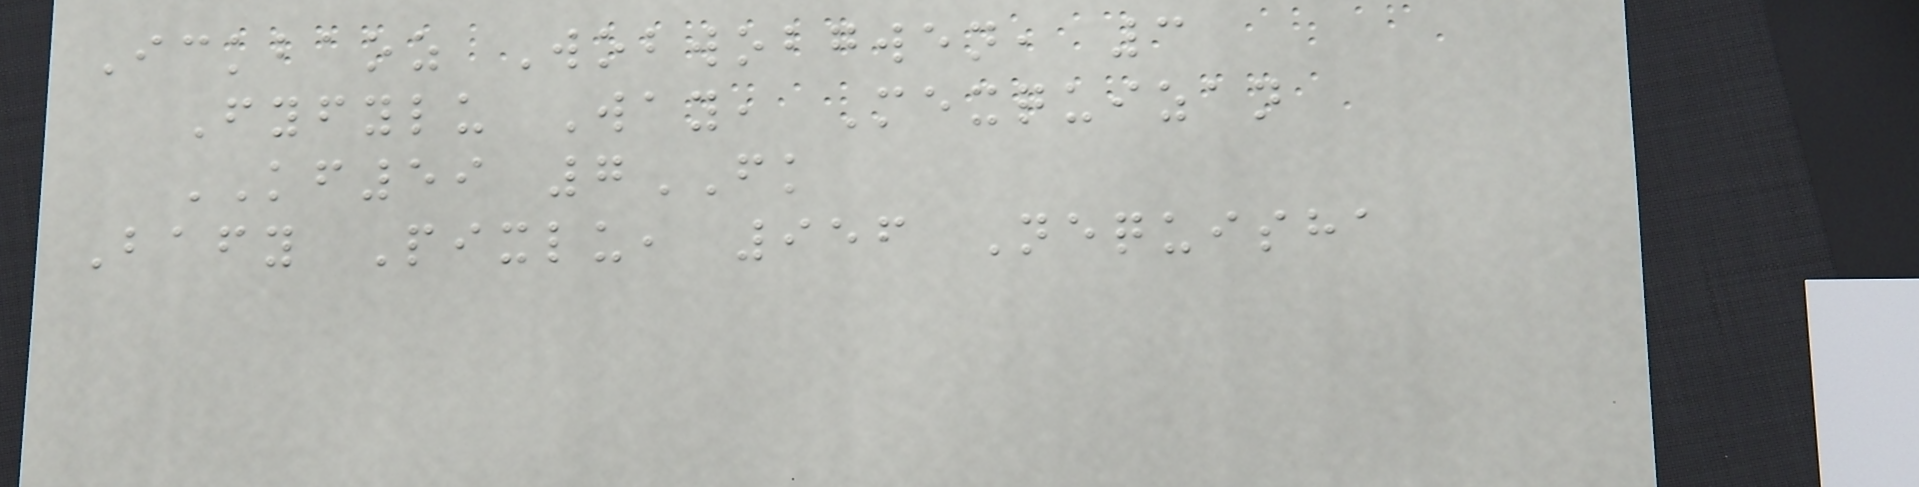Ickbaoz Wobwobgwen, 3
Fyfylu Way, Mexquizan
KF59 7FK
Bafy Pixlu, 956 Nequisha
